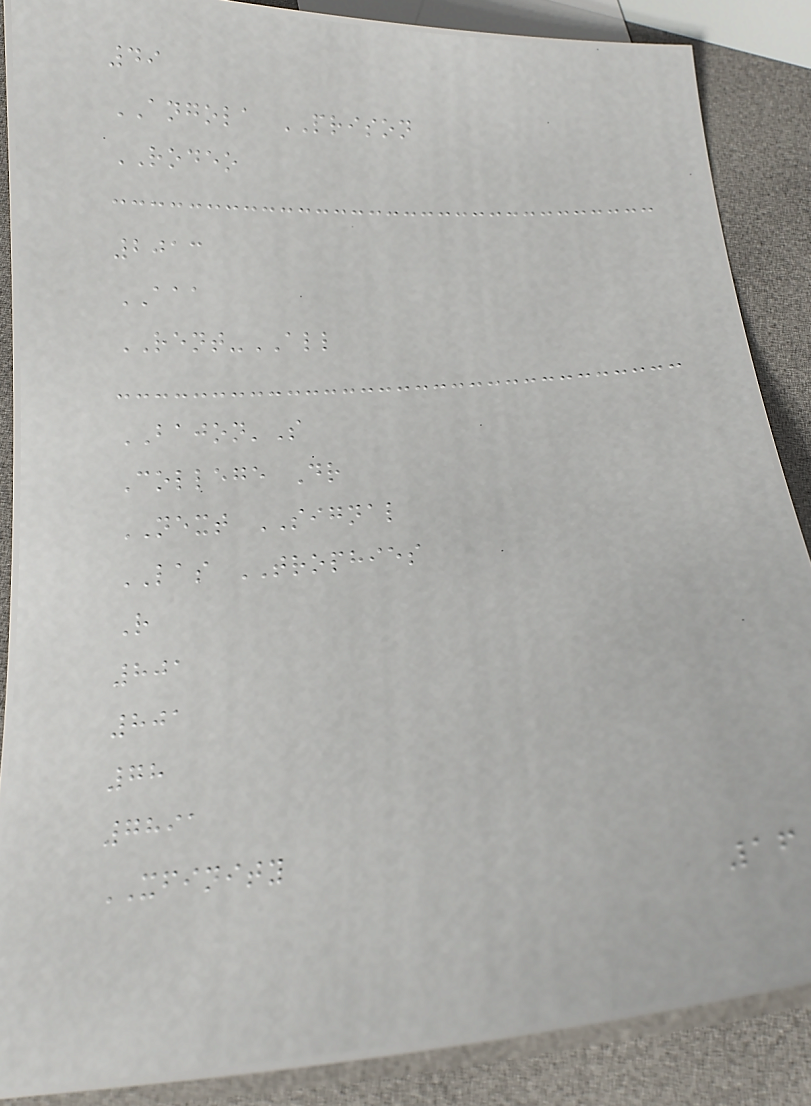49
ANGOLA PRISON
RODEO
2013
AAA
RENT-ALL
BAJON'S
College Dr
NEXT SIGNAL
LAS TROPHIES
R
801
801
78
7891
XFINITY
16
